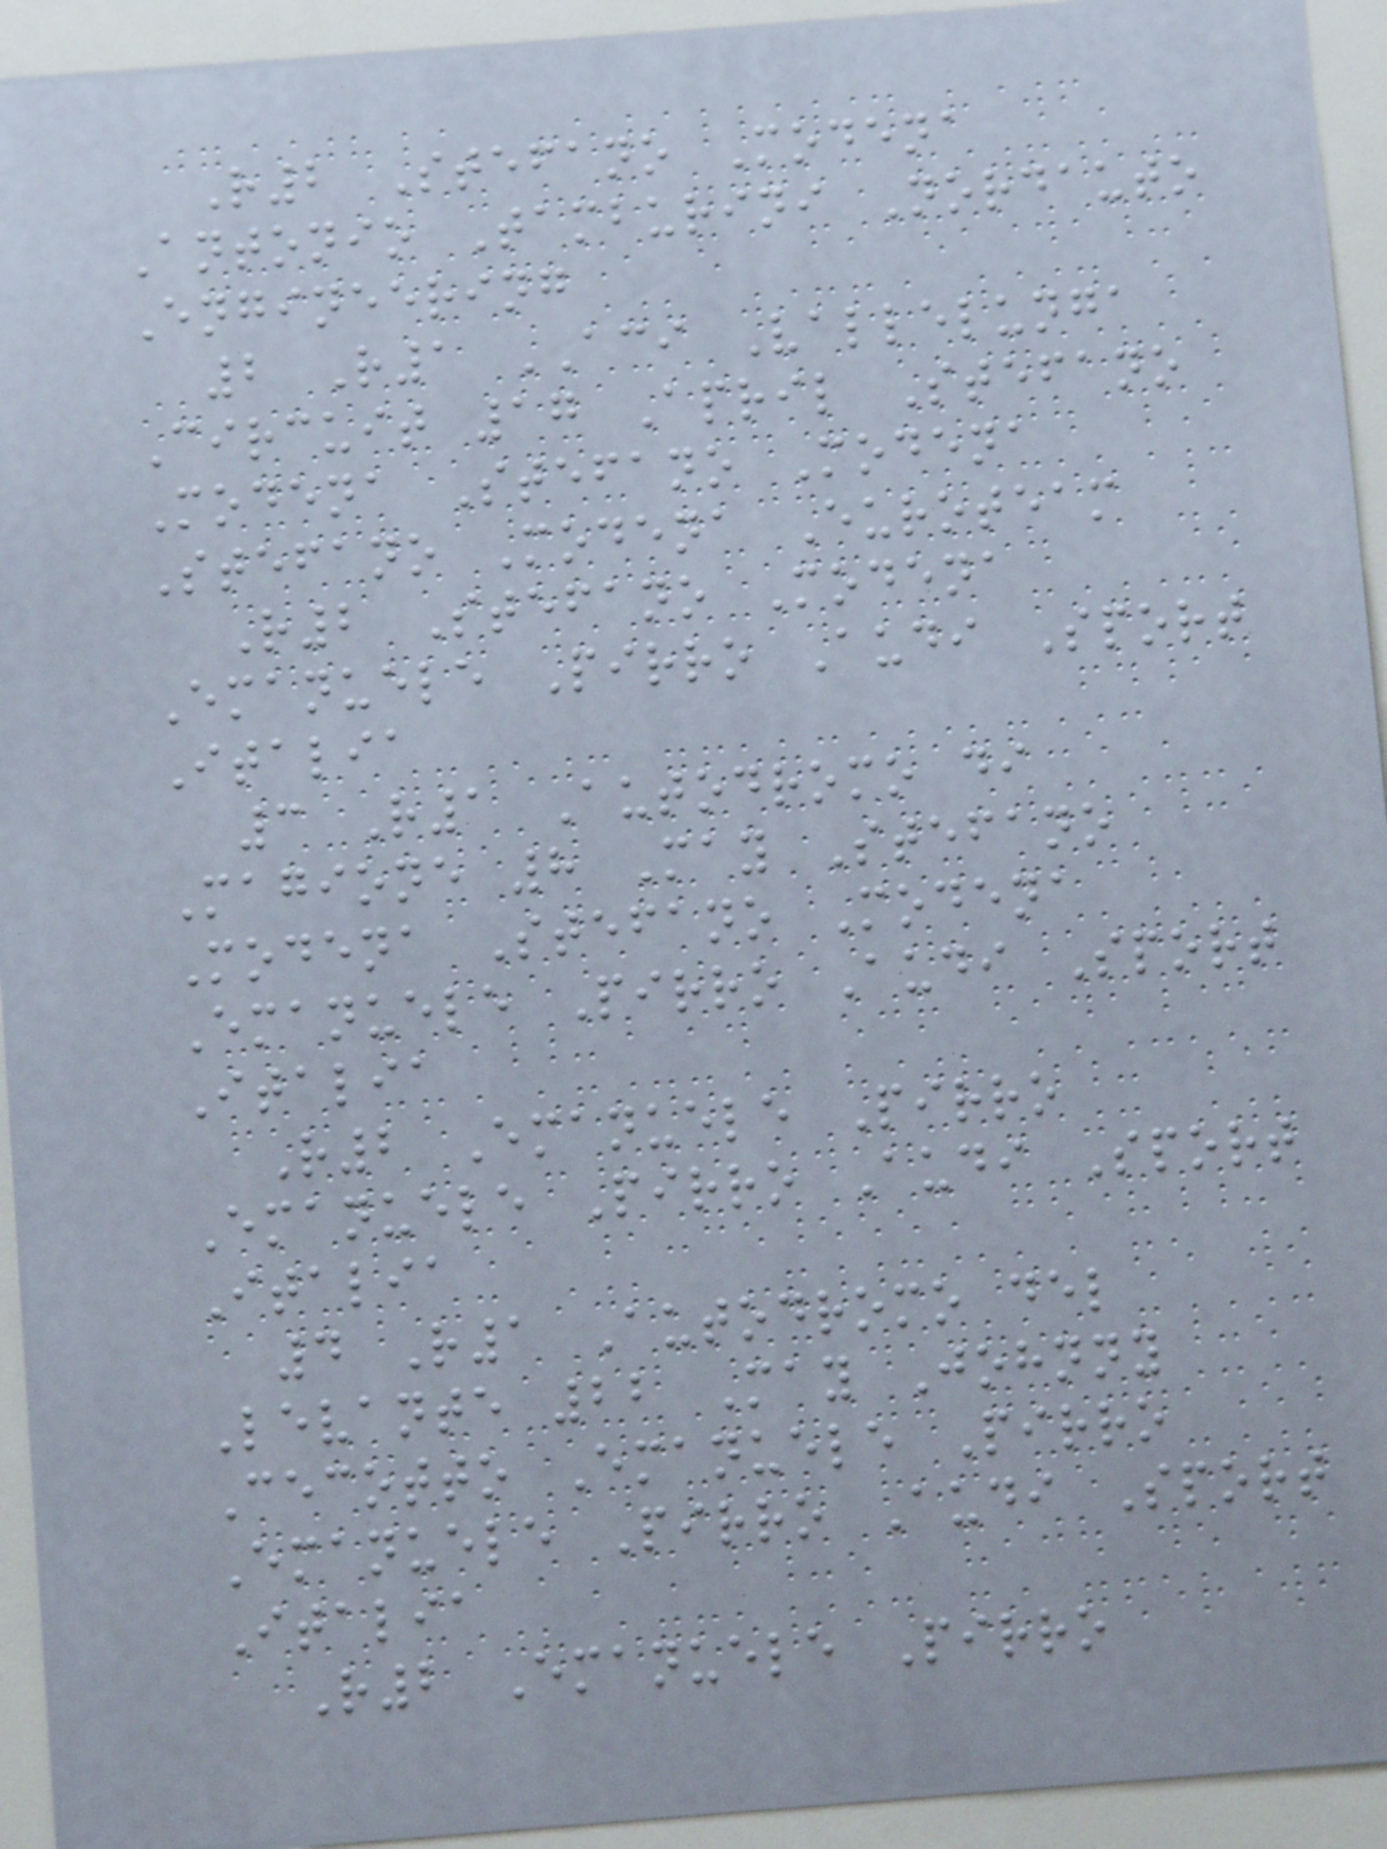R2 Stefano Modena
Antonio Tamburini Nordauto
Engineering
2 R1 ACI Vallelunga
Circuit 17 April Stefano
Modena Stefano Modena
Stefano Modena Euroteam
R2 Stefano Modena
Emanuele Pirro Audi Sport
Italia
3 R1 Autodromo di
Magione 8 May Stefano
Modena Stefano Modena
Emanuele Pirro Audi Sport
Italia
R2 Emanuele Pirro
Emanuele Pirro Audi Sport
Italia
4 R1 Autodromo del
Levante 22 May Johnny
Cecotto Emanuele Pirro
Emanuele Pirro Audi Sport
Italia
R2 Emanuele Pirro
